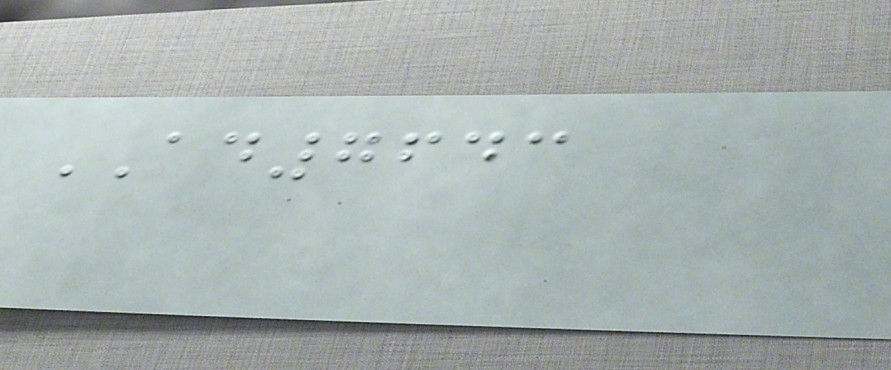AD7643
